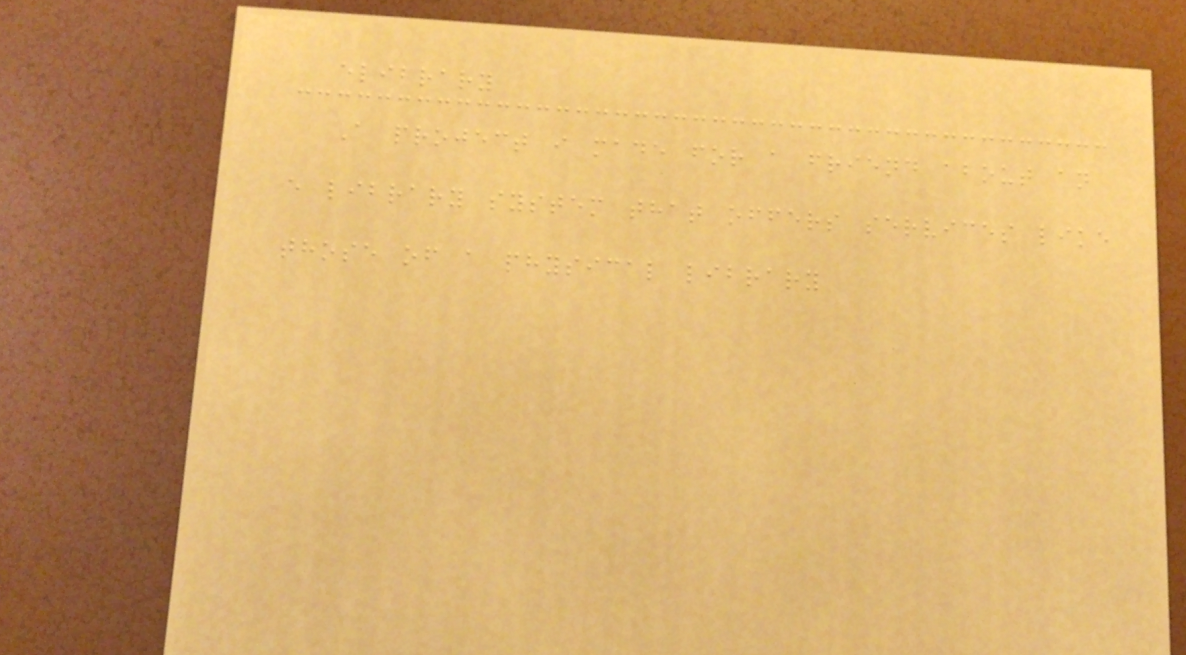elibrary
A project i made for a friend about an
e library system that offers services like
those of a physical library
